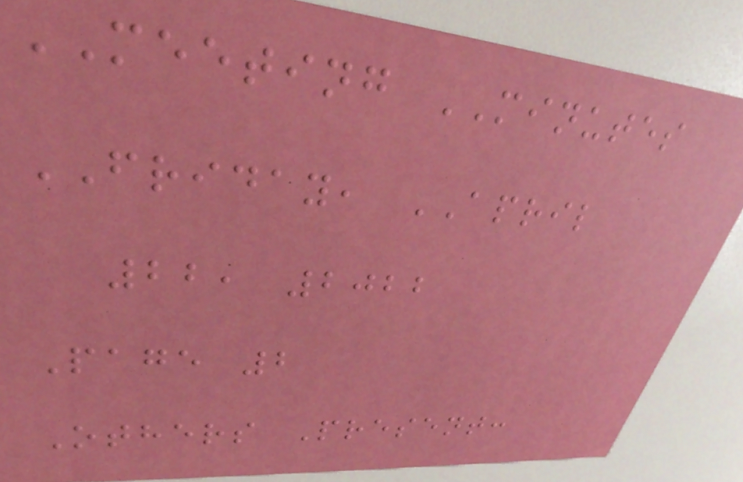MEETING MINUTES
FRIDAY, APRIL
22, 2022
Page 2
Others Present:
